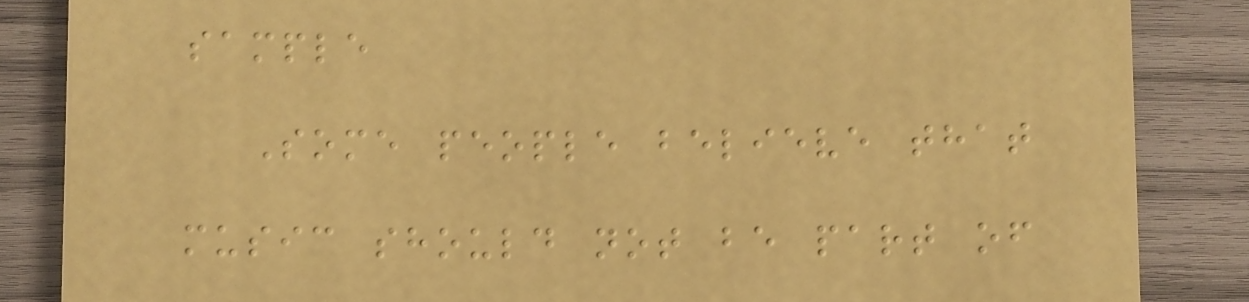sample
Some people believe that
music should not be part of
